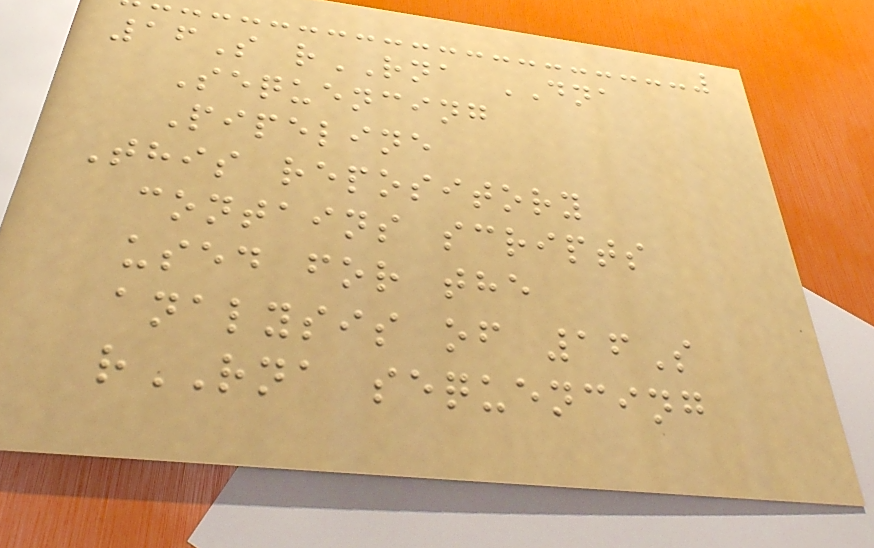16S rRNA DNA
Sequencing
Pipeline
This repository
contains scripts
used for the
analysis of 16S
rRNA sequencing
